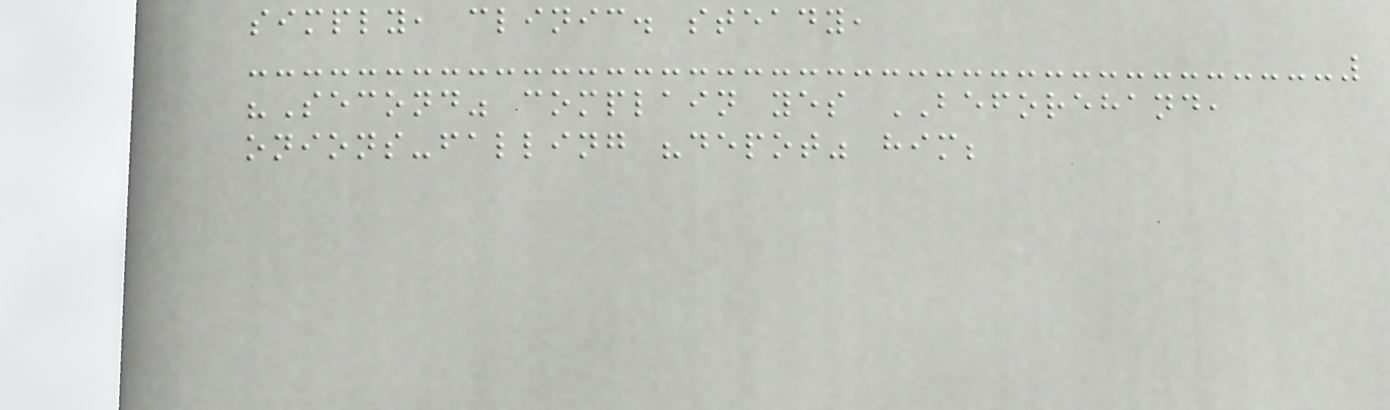simply, clinic. steady,
"Second" complain yes BEFOREHAND,
onions-falling "depot" him;
